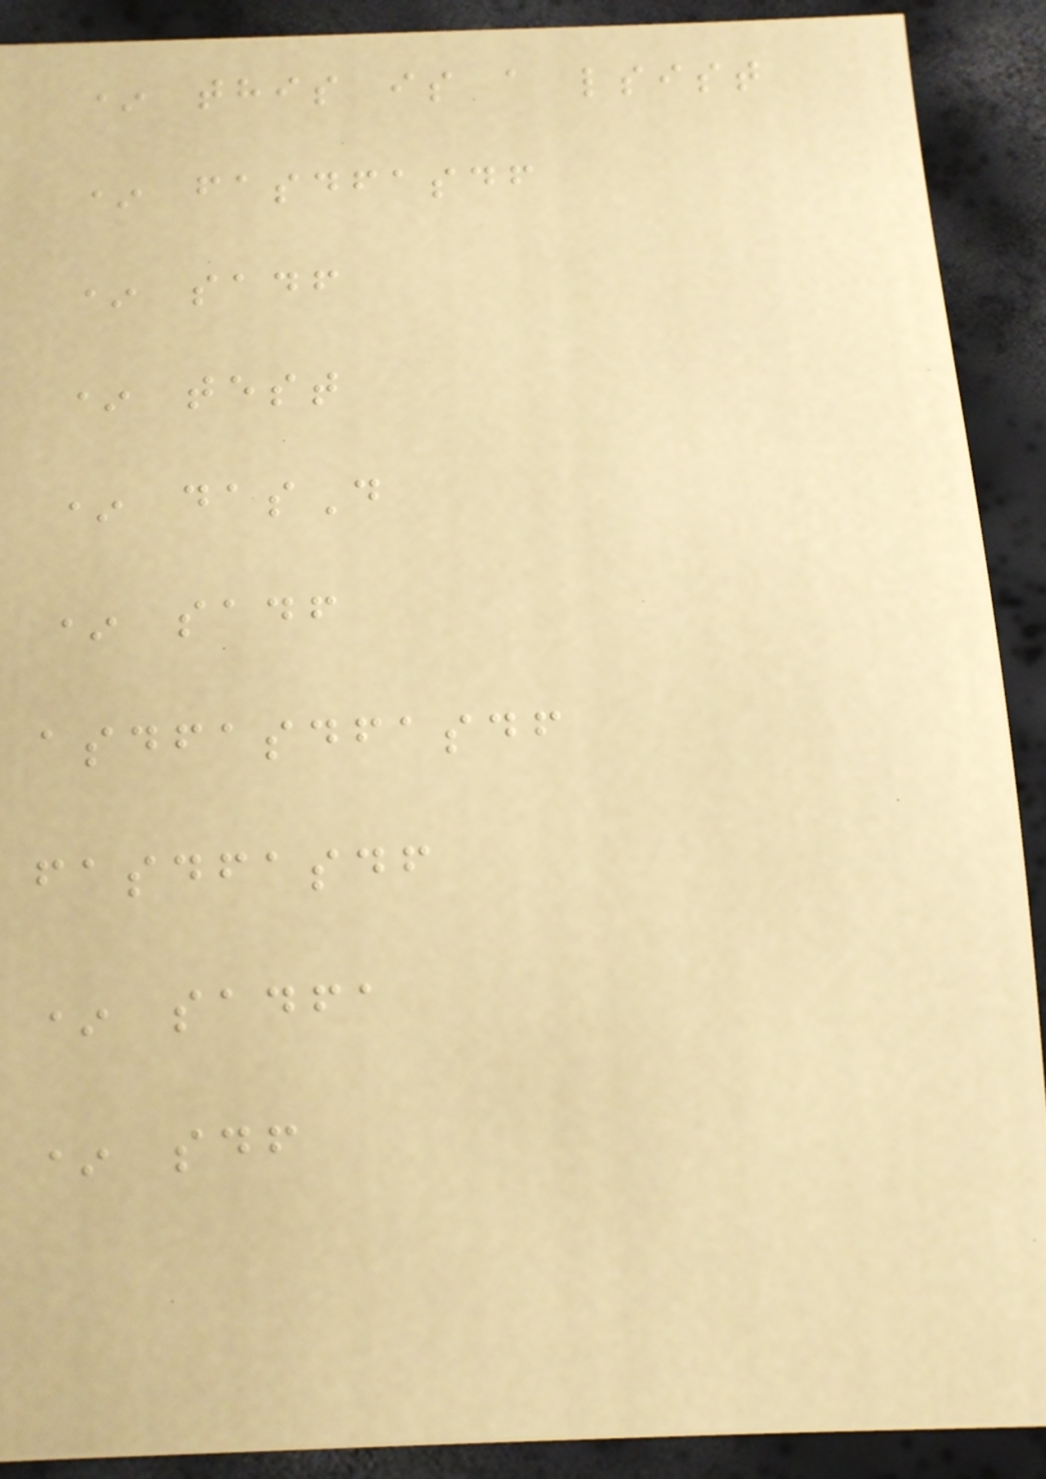* this is a lsist
* fasdfasdf
* sadf
* test
* dasD
* sadf
asdfasdfasdf
fasdfasdf
* sadfa
* sdf
